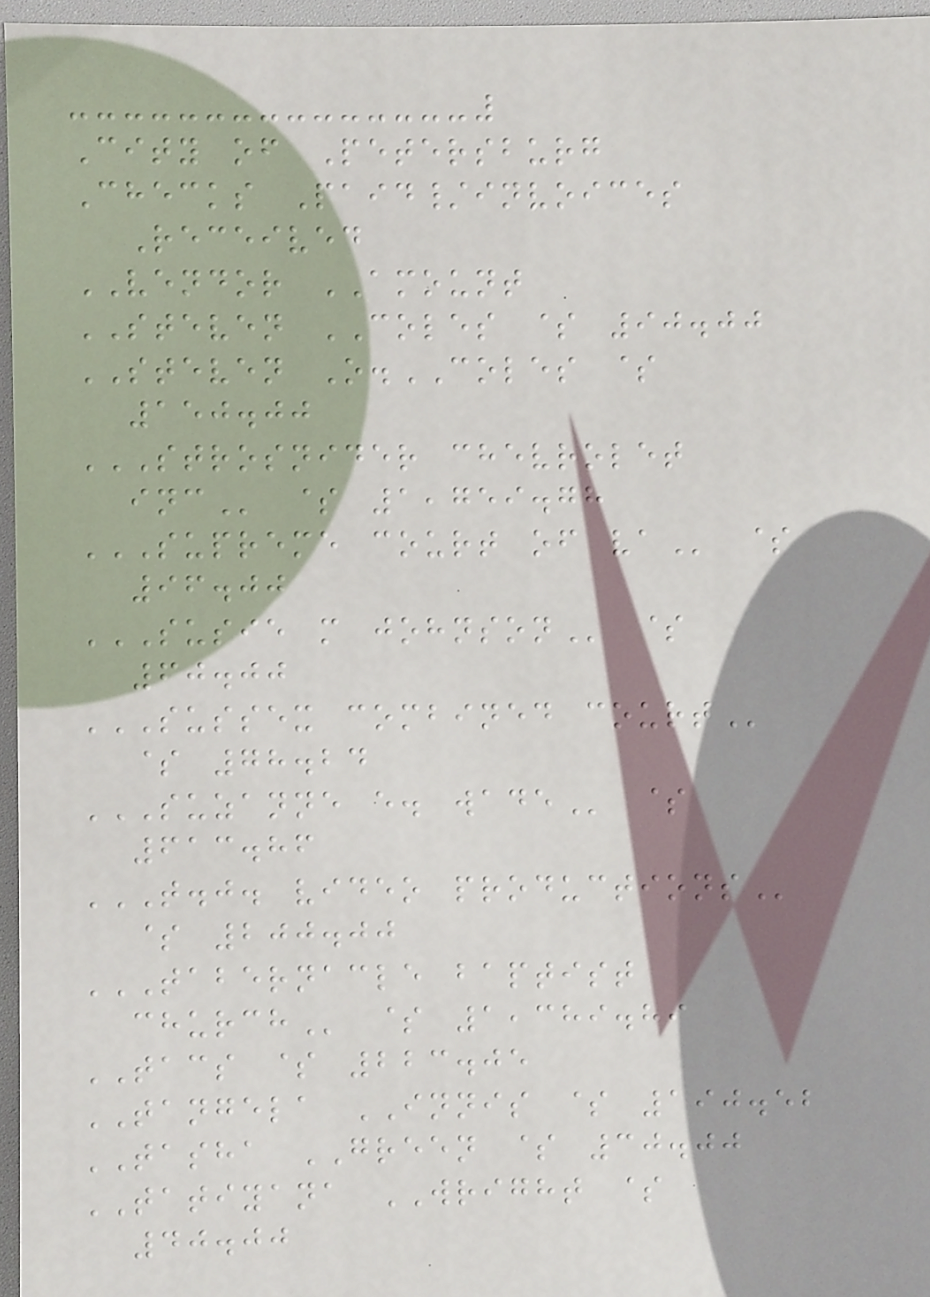City of Petersburg
Checks Paid/invoices
Received
VENDOR AMOUNT
STEVEN COLES $ 90.00
STEVEN O.COLES $
150.00
STROSNIDER CHEVROLET
INC $ 1,759.78
SUPREME COURT OF VA $
96.00
SUSIE M JOHNSON $
60.00
SUSSEX COMBINED COURT
$ 78.24
SUZANNE E. WADE $
613.86
T.J. VIDEO PRODUCTIONS
$ 200.00
TABERNACLE BAPTIST
CHURCH $ 1,389.89
TACS $ 223.05
TANGELA INNIS $ 190.52
TASHA GREEN $ 30.00
TATIYANA WRIGHT $
40.00
